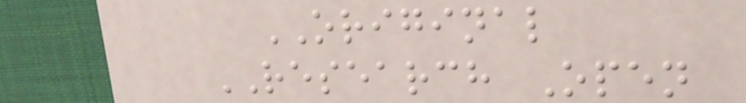ORIGINAL
RESEARCH Open
